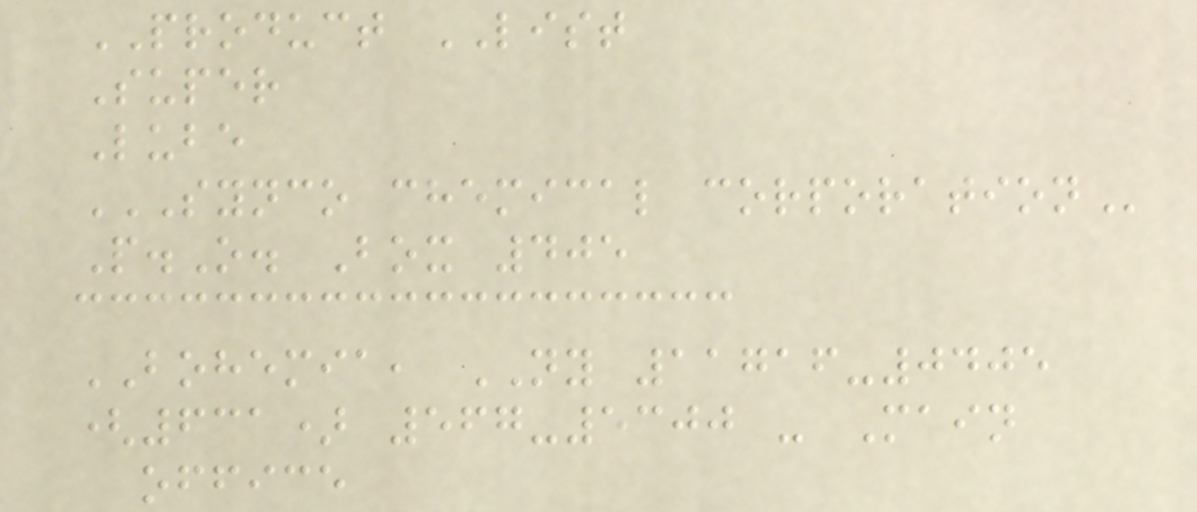PRODUCT LIST
Super
Lube
SYNCO CHEMICAL CORPORATION
P.O. Box 405
BOHEMIA, NY 11716-0405
(631) 567-5300 - Main
office
